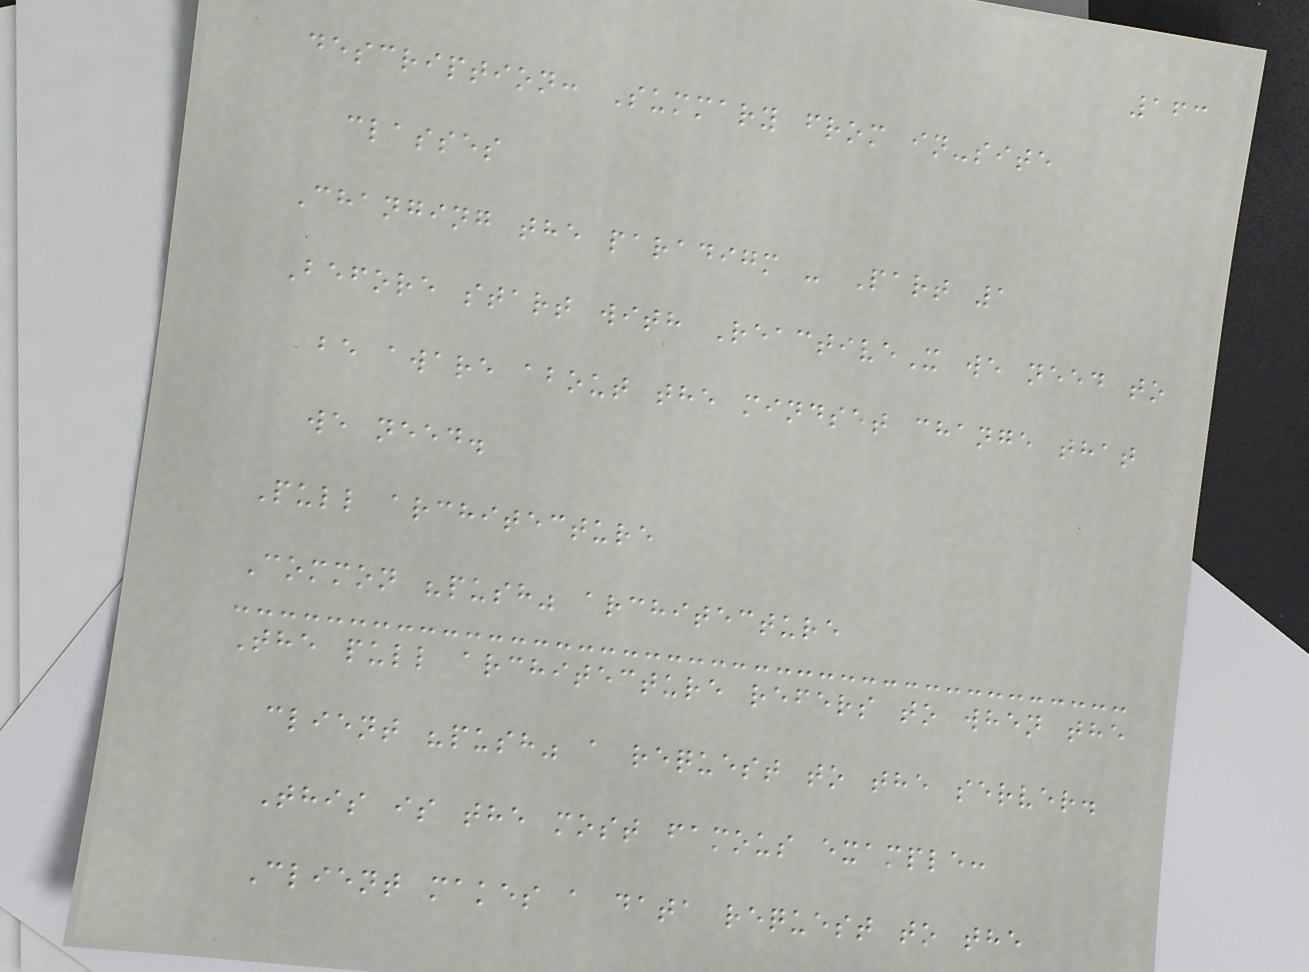163
description: Summary from in-site
classes
Changing the paradigm - Part 1
Before start with ReactiveX we need to
be aware about the mindset change that
we need.
Pull architecture
Common "push" architecture
The pull architecture refers to when the
client "push" a request to the server.
This is the most famous example:
Client makes a data request to the
